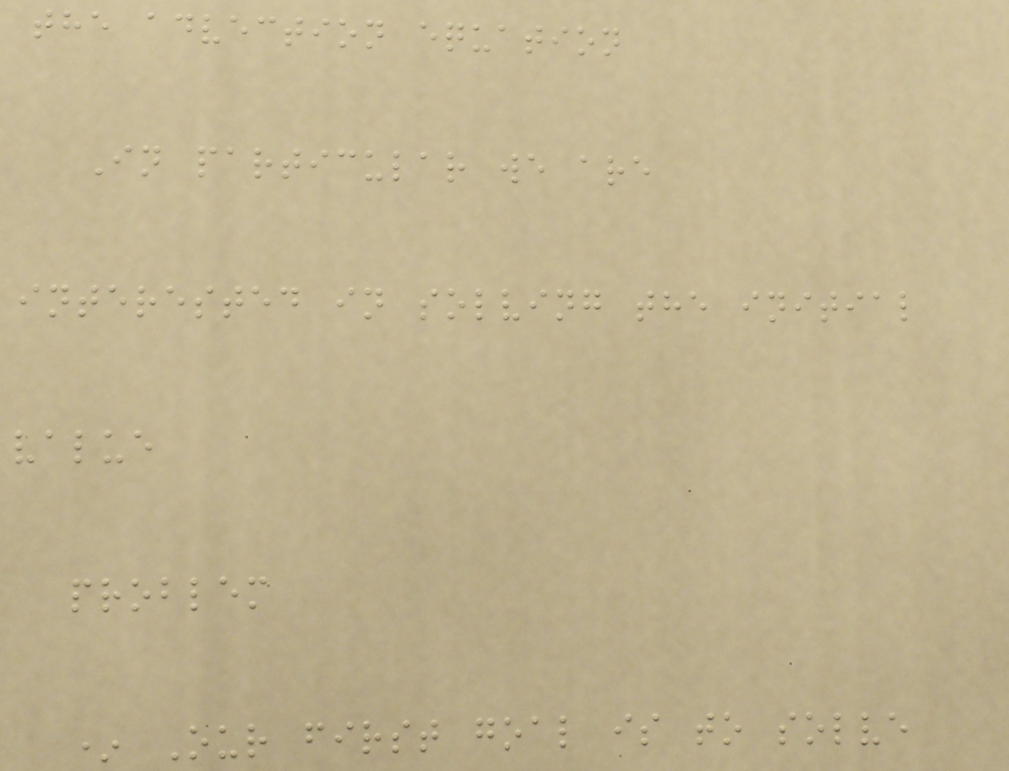the advection equation
In particular we are
interested in solving the initial
value
problem
* Our first goal is to solve
